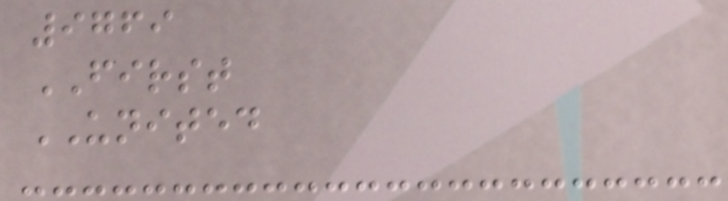9769
FIRST
UNITED
